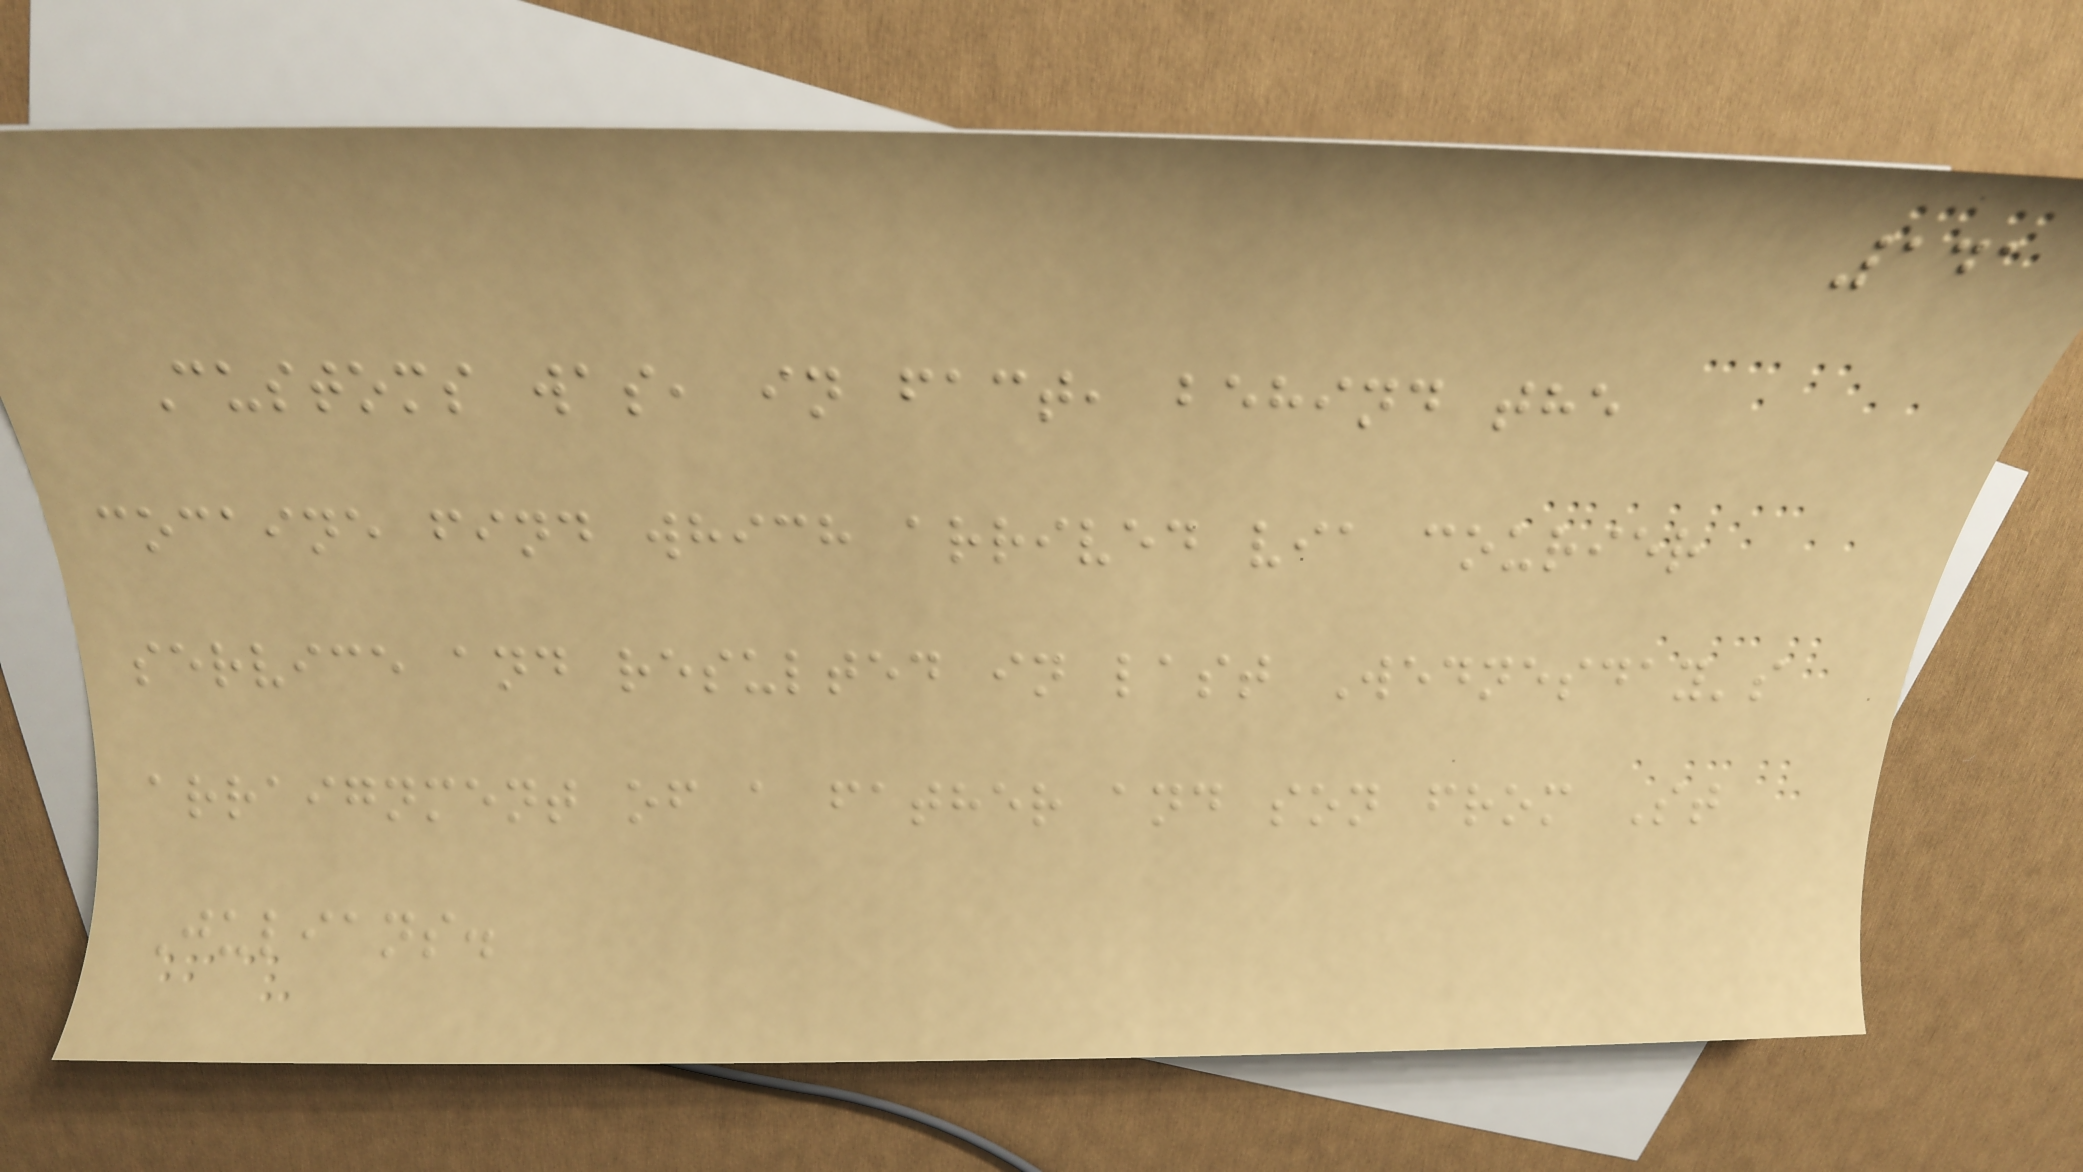141
Customs was, in fact, behind the
cocaine find which arrived via courier
service and resulted in last Wednesday's
arraignment of a father and son from St
Julians.
